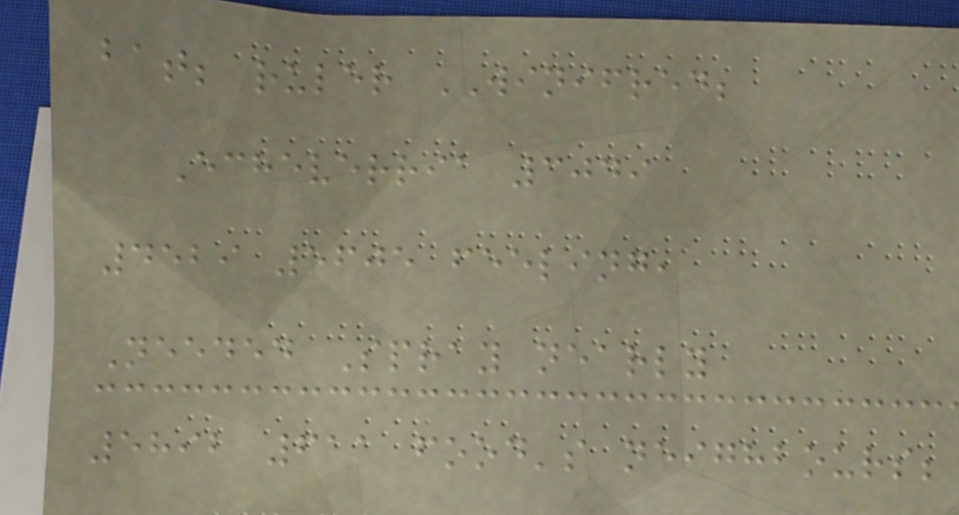bat; ruler WINIFRED;
Echeverria 3049
4529 5605 feeling,
Needed Spray nearly
5892 611 food's neighbours;
